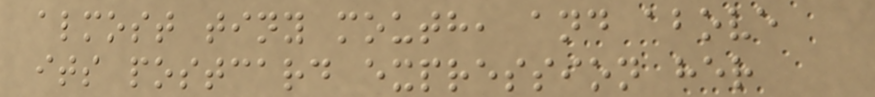almost tiny mouth, and above
its postcard expression her
